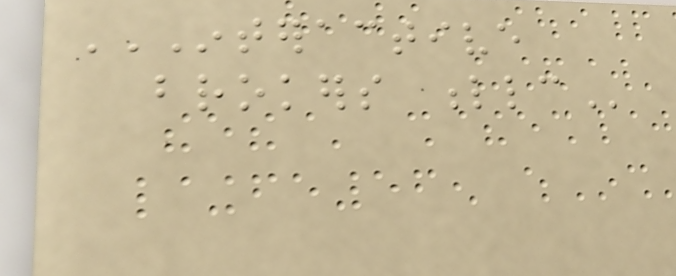INTERACTIVE
BROKERS LLC
